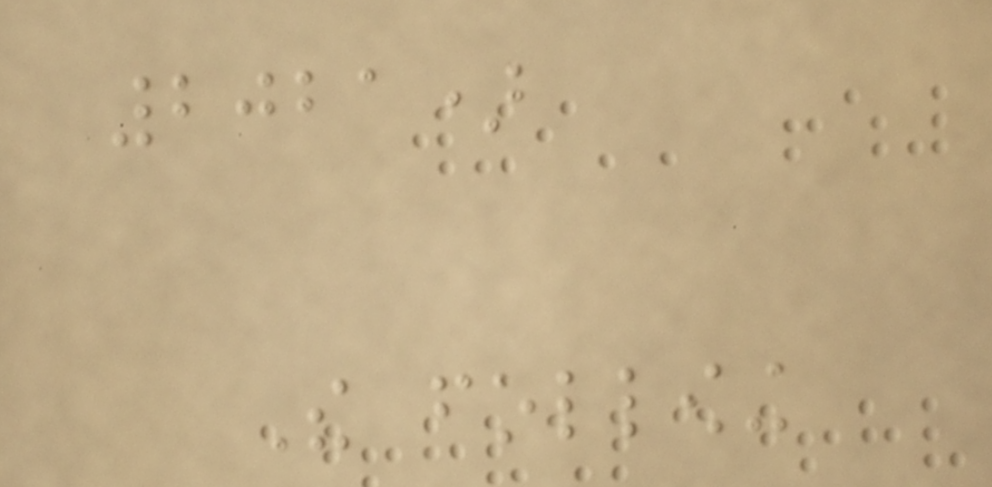2021)
The following
